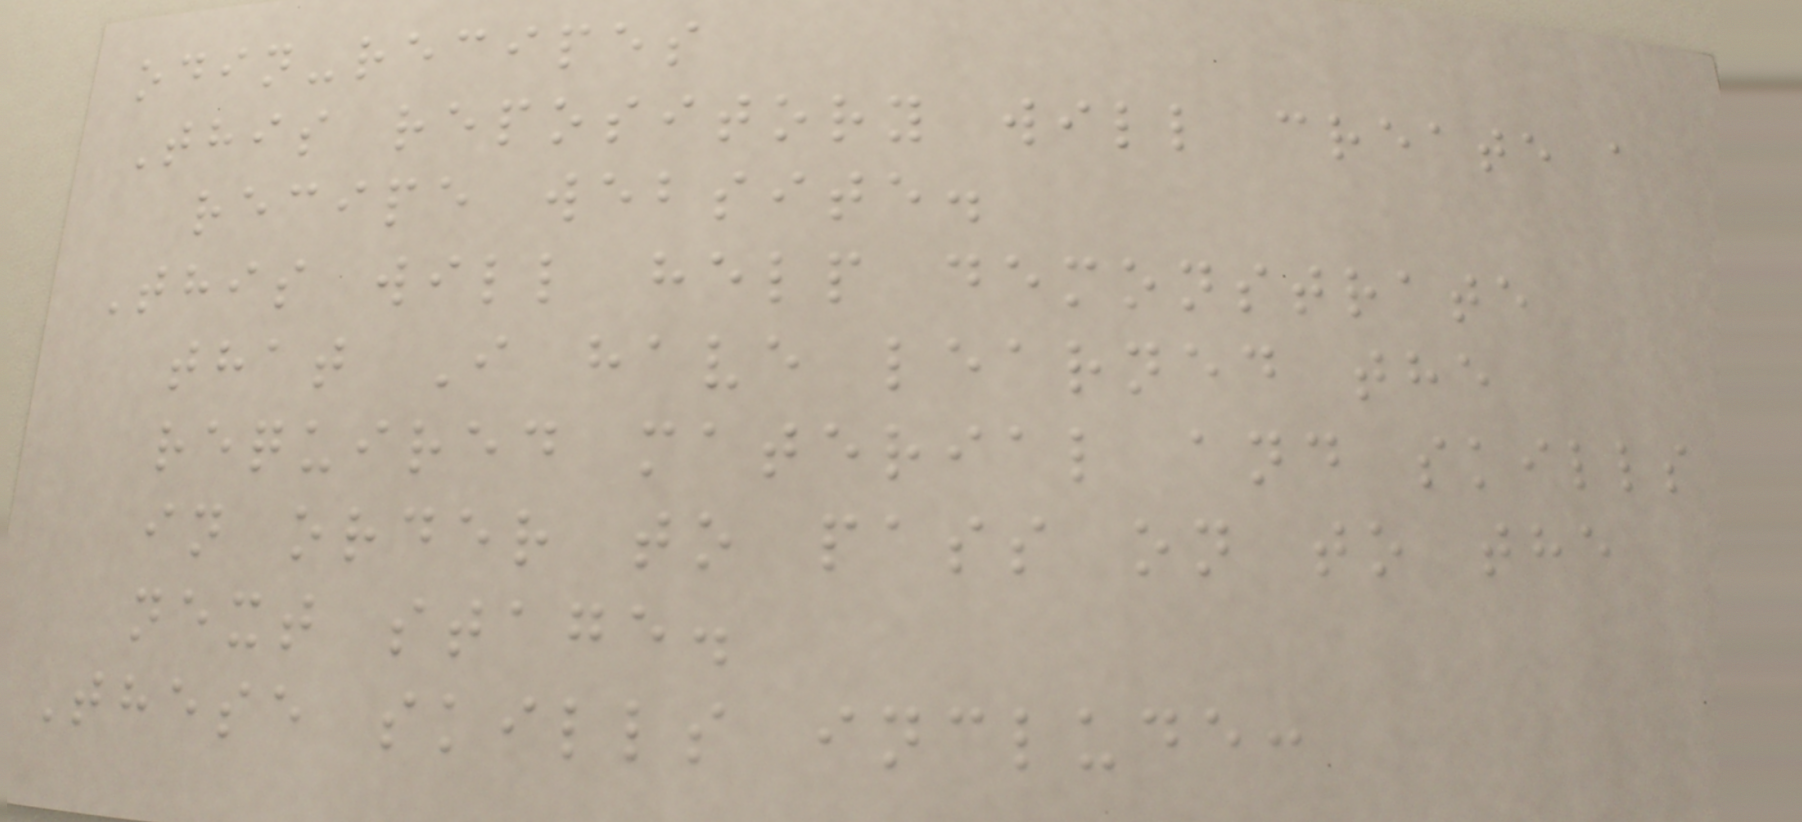odin-recipes
This repository will create a
recipe website.
This will help demonstrate
that I have learned the
required material and skills
in order to pass on to the
next stage.
These skills include:
